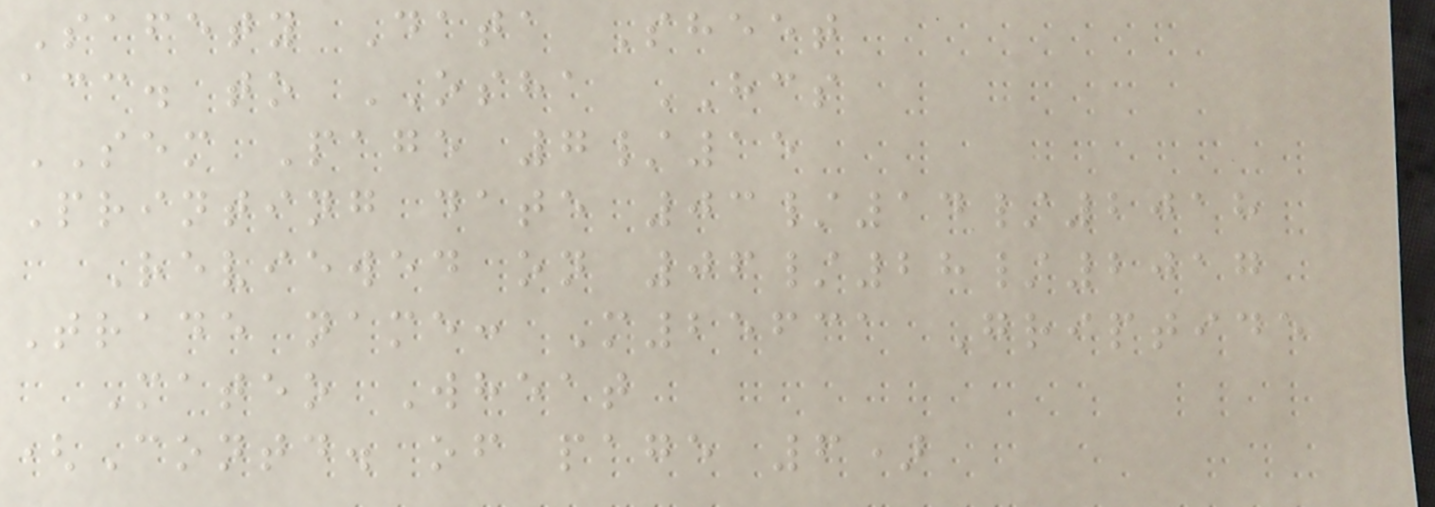Safety Data Sheet
acc. to OSHA HCS
SEM Page 7/15
Printing date 03/14/2018
Reviewed on 06/28/2017
Trade name: M25631 Griptide
Mateo Wheat
(Contd. of page 6)
